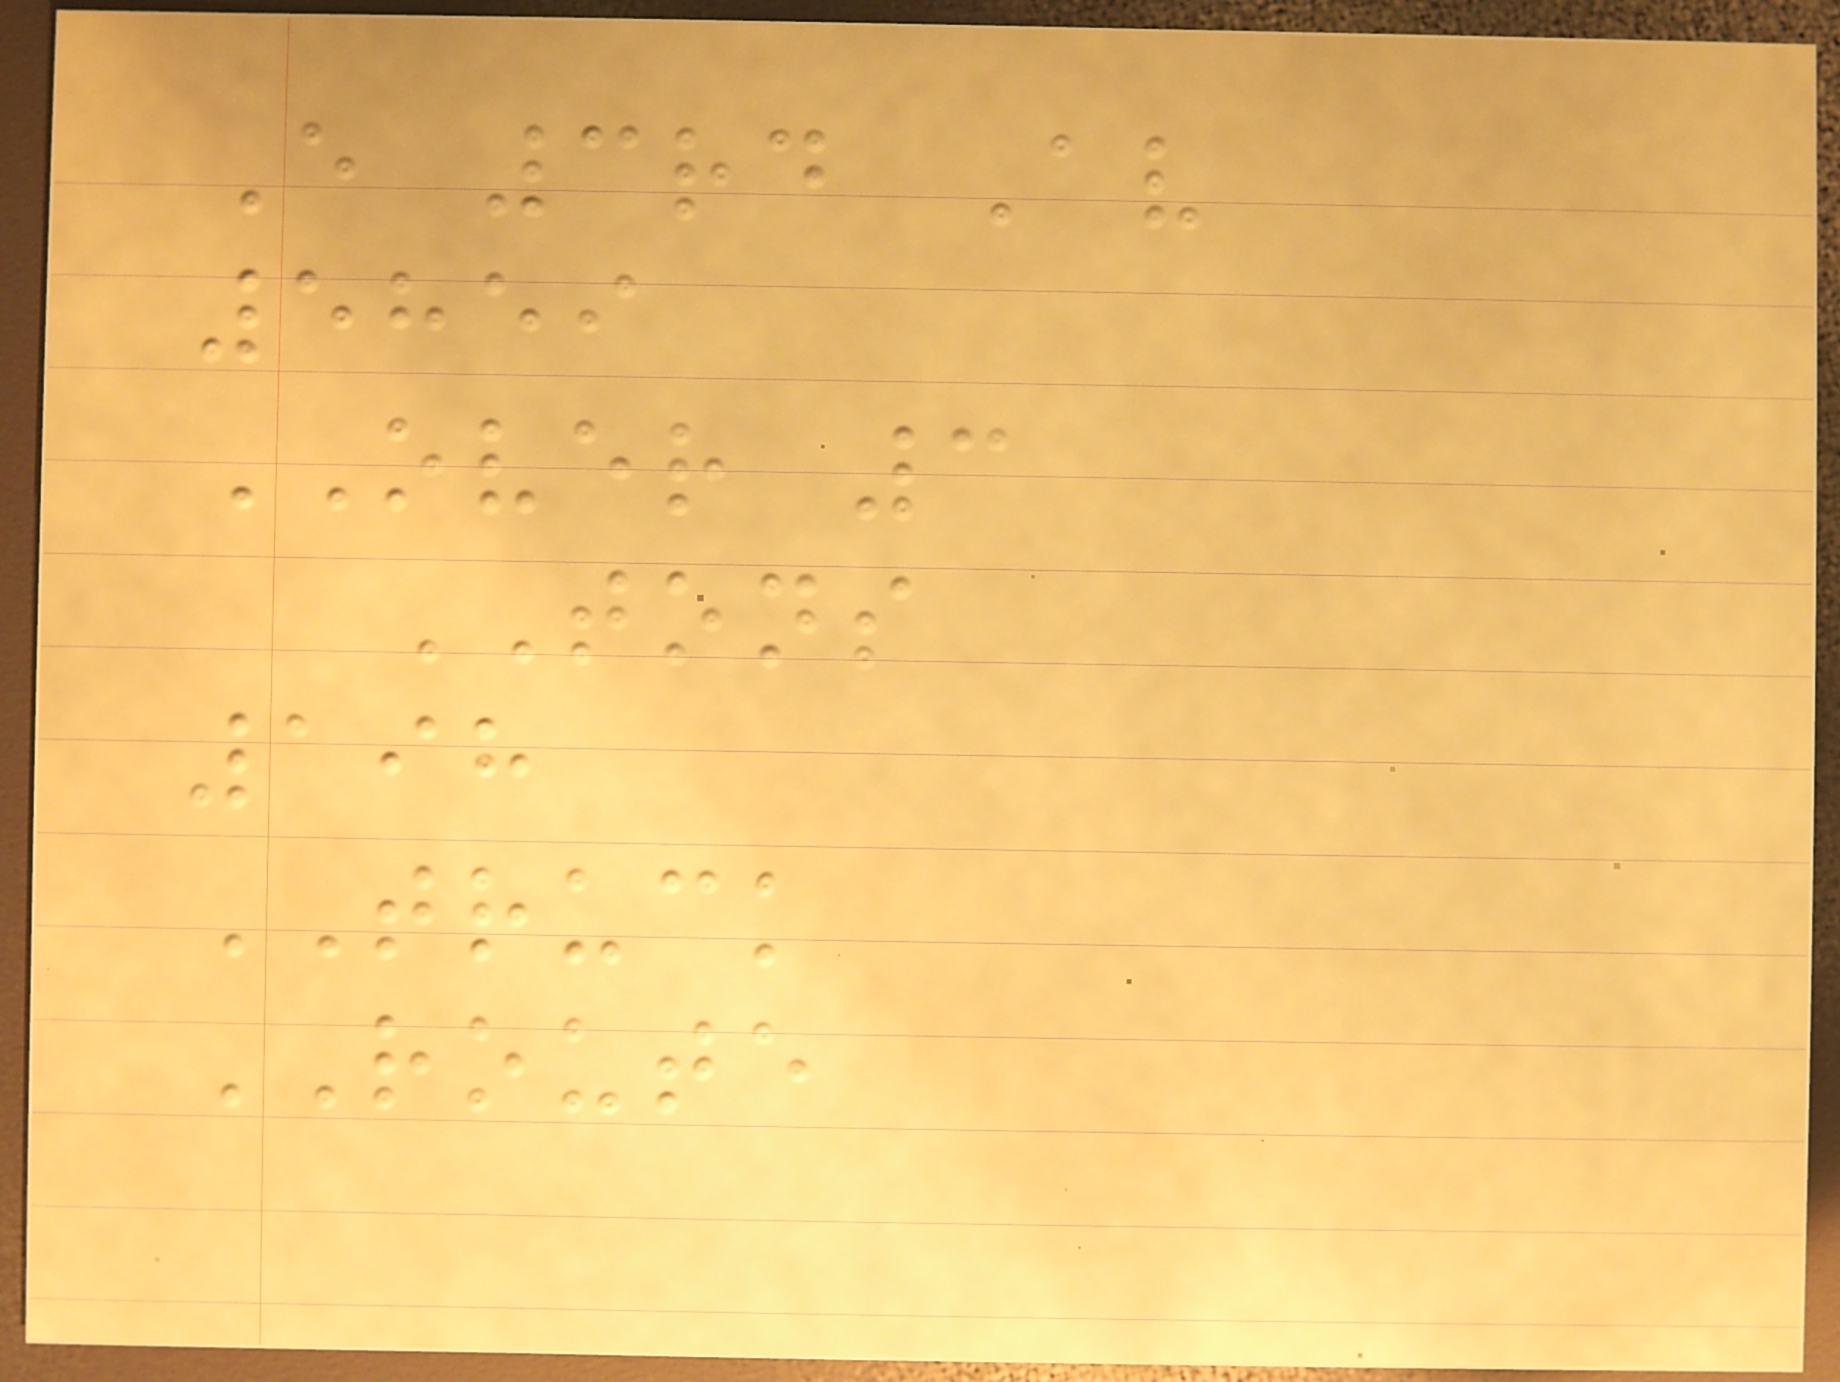E 3rd Av
5859
OVER 3
TONS
198
TRUCK
ROUTE
